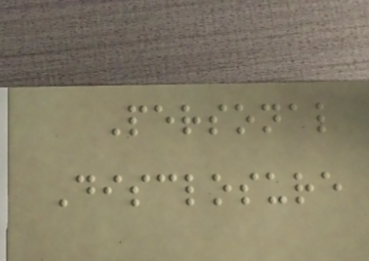Personal
Disclosure
